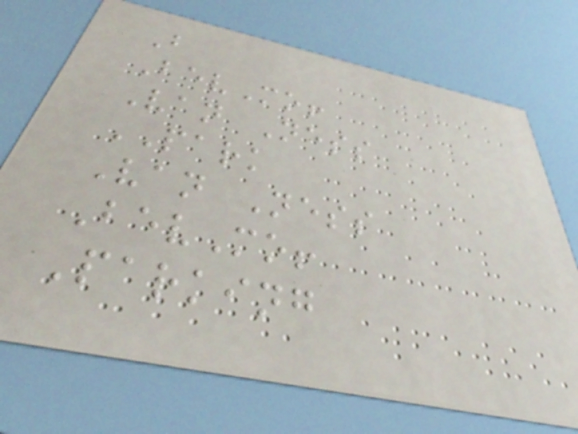B
BevMo!
Van Ness
PARK
Van Ness
BevMo!
Parking
